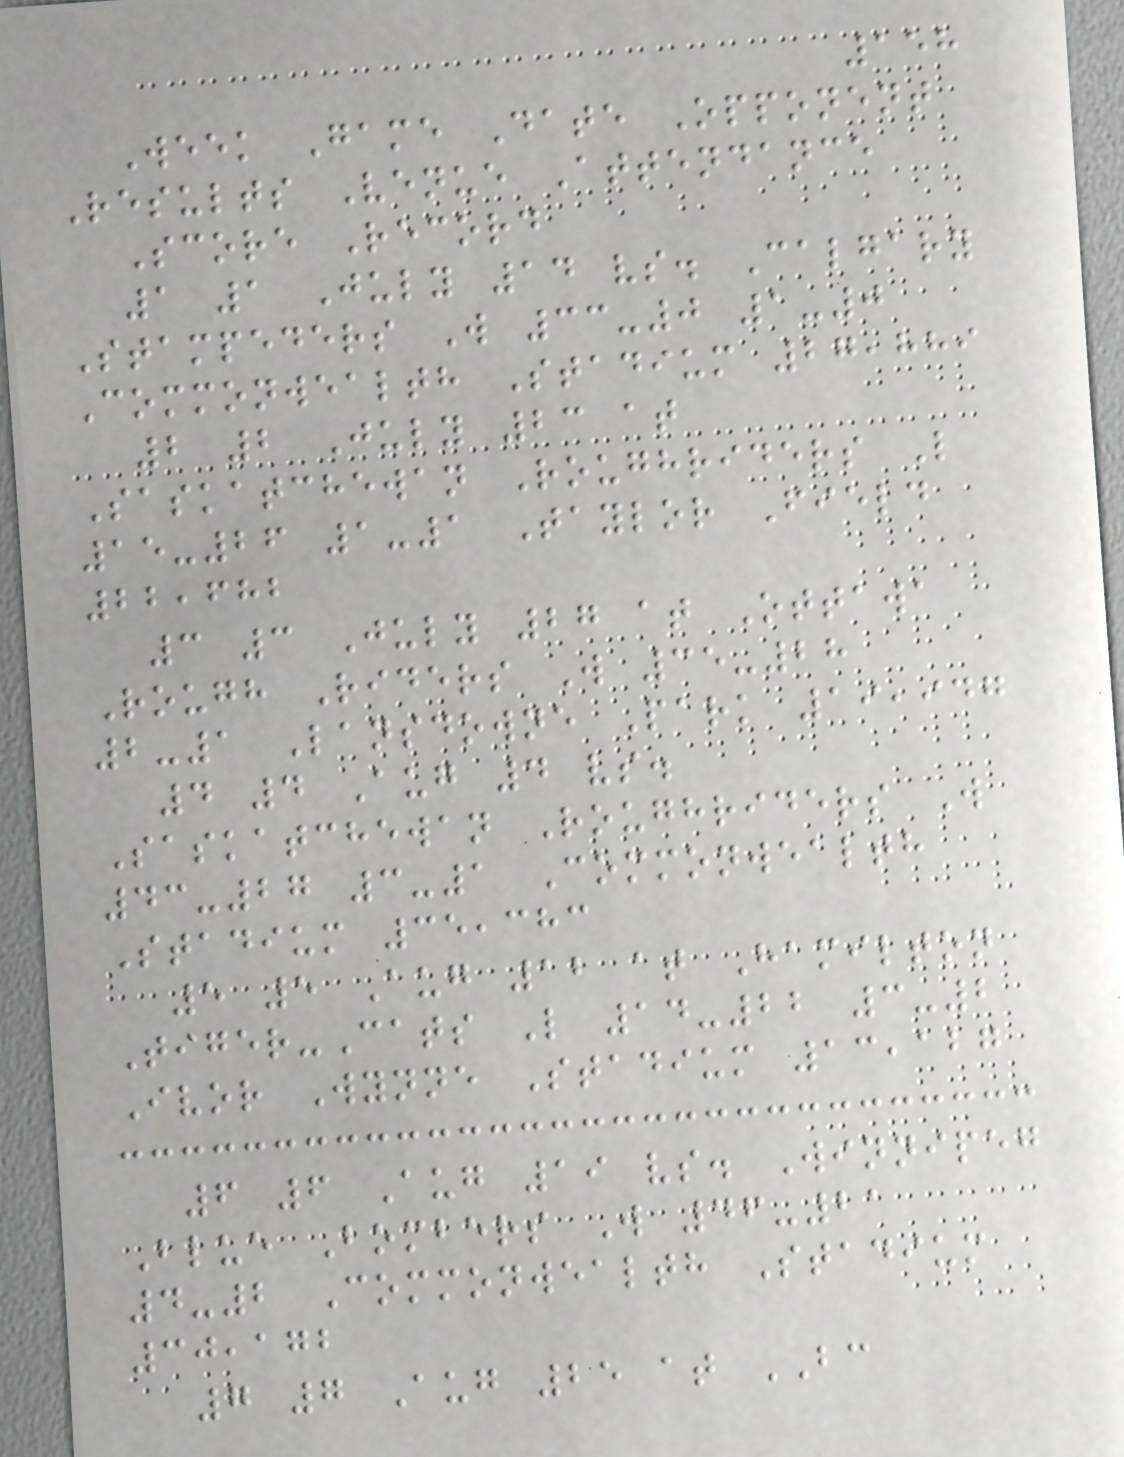158
Week Game Date Opponent
Results Venue Attendance
Score Record
1 1 July 14 vs. Calgary
Stampeders W 33-0 1-0
Commonwealth Stadium 27,889
2 2 July 23 at
Saskatchewan Roughriders L
15-26 1-1 Taylor Field
22,682
3 3 July 27 at Ottawa
Rough Riders W 35-28
2-1 Lansdowne Park 19,947
4 4 Aug 4 vs.
Saskatchewan Roughriders W
43-27 3-1 Commonwealth
Stadium 35,383
5 5 Aug 12 at Hamilton
Tiger-Cats L 14-22 3-2
Ivor Wynne Stadium 13,127
6 6 Aug 19 vs. Winnipeg
Blue Bombers W 46-21
4-2 Commonwealth Stadium
30,172
7 7 Aug 25 at BC
